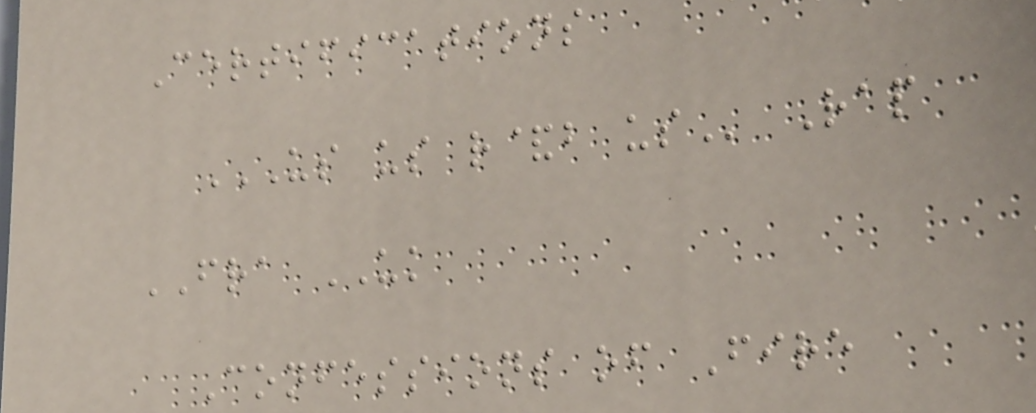Certifications
US US R&B US Rap
FRA UK
Confessions of Fire
